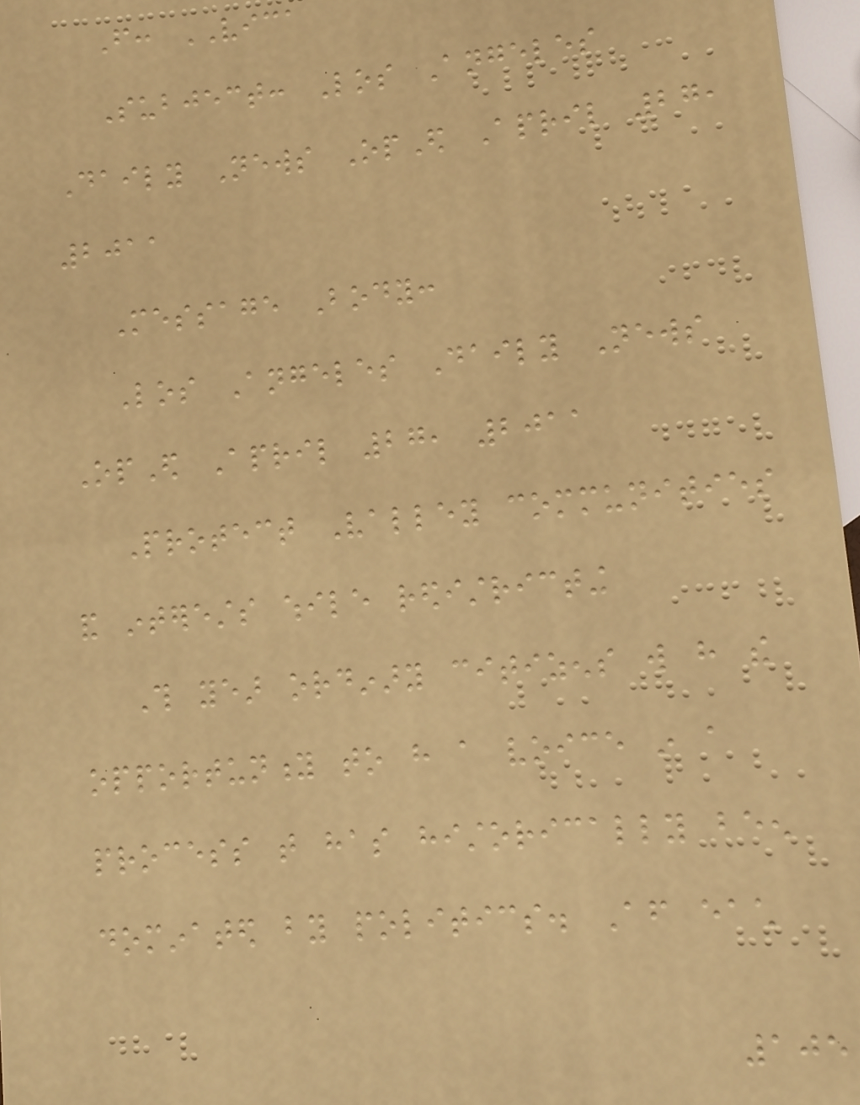From: VICA
Subject: Los Angeles
Daily News OpEd April 27,
2011
Message Body:
Los Angeles Daily News
OpEd April 27, 2011
Protect Valley communities
and interests while redistricting
This year ordinary citizens will have the
opportunity to have a voice in a
process that has historically been
dominated by politics. After each
105
